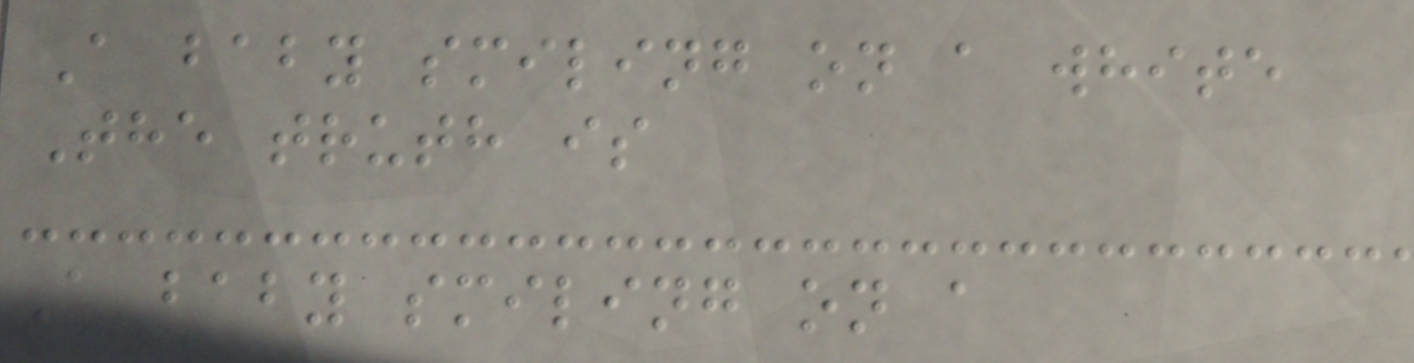A baby smiling on a white
The truth is
A baby smiling on a
